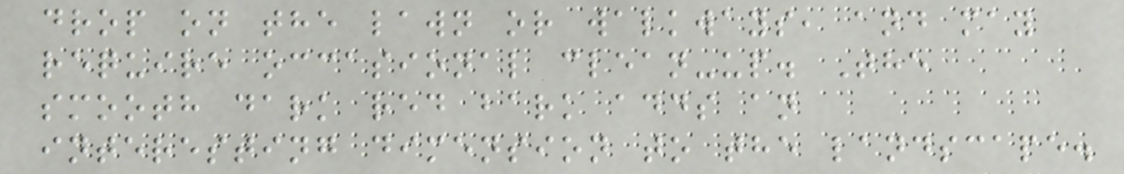drop on the lawn or walkways, and may
require occasional clean-up. The
smooth dark red bark adds an
interesting dimension to the landscape.
